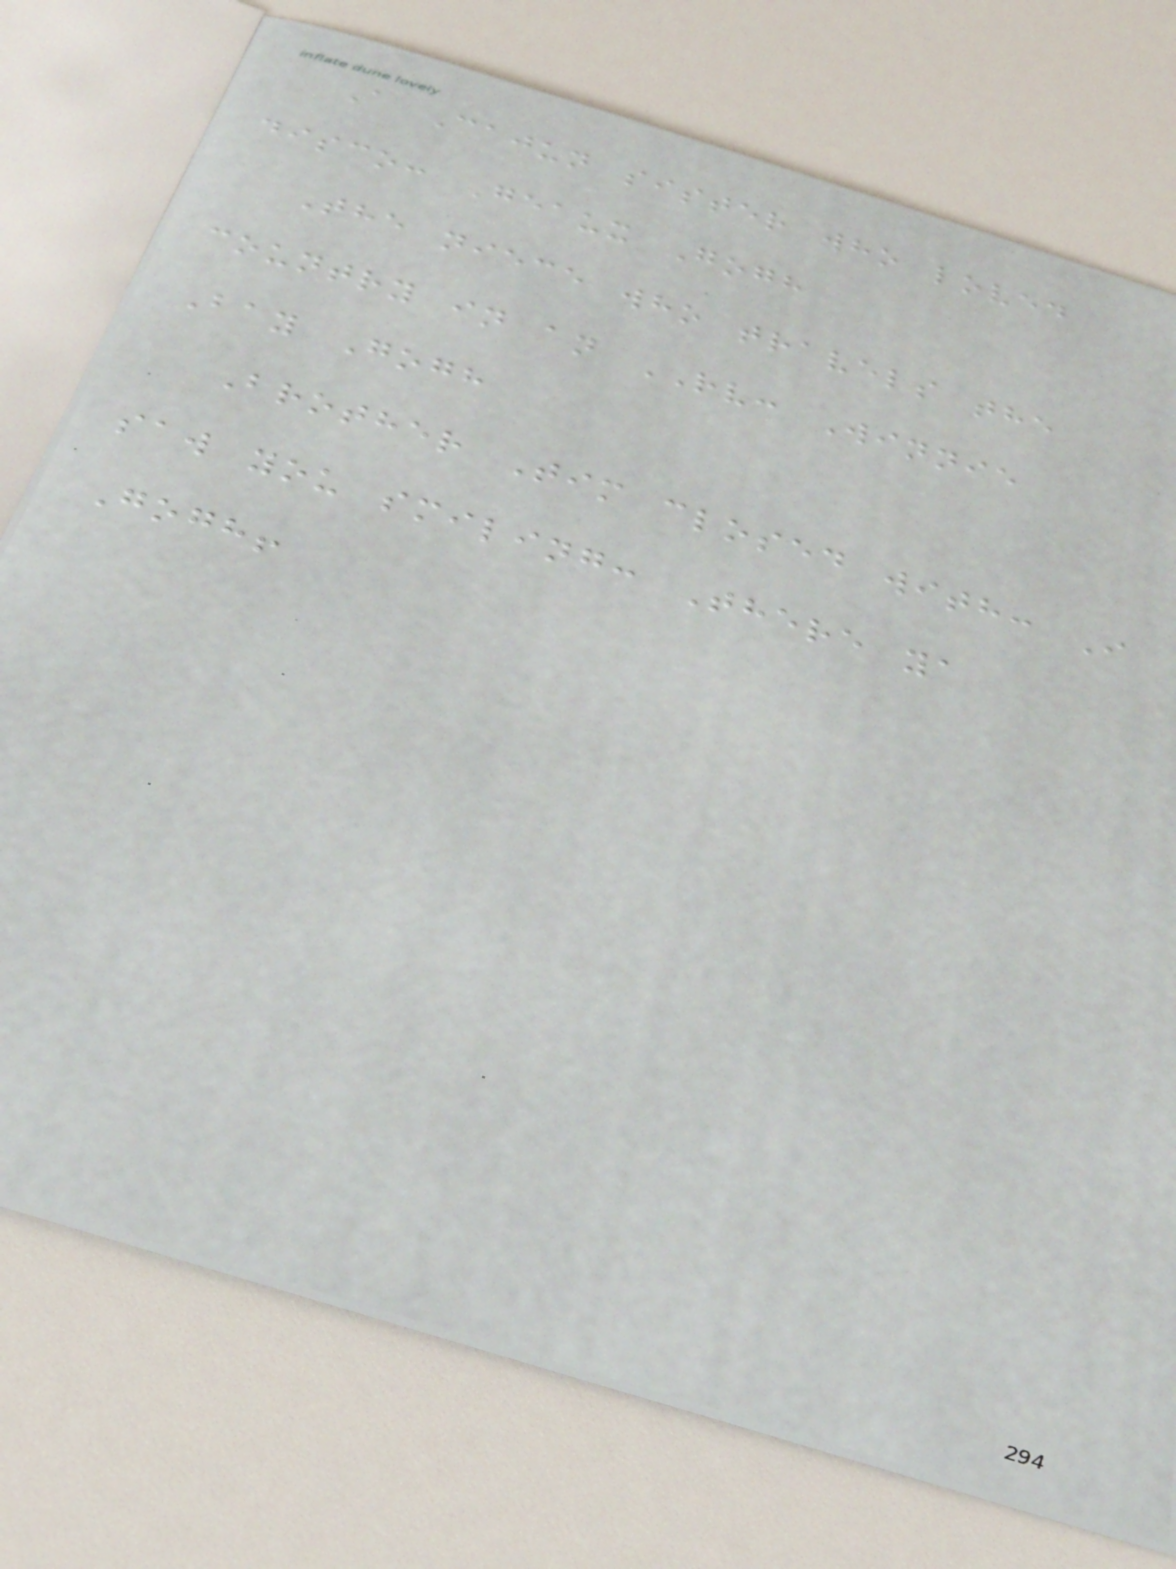A Cajun sister who loved
disco: Geaux Gogh
The niece who travels the
country in an RV: Winnie
Bay Gogh
Brother Tim closed with: I
saw you smiling: There ya
Gogh!
